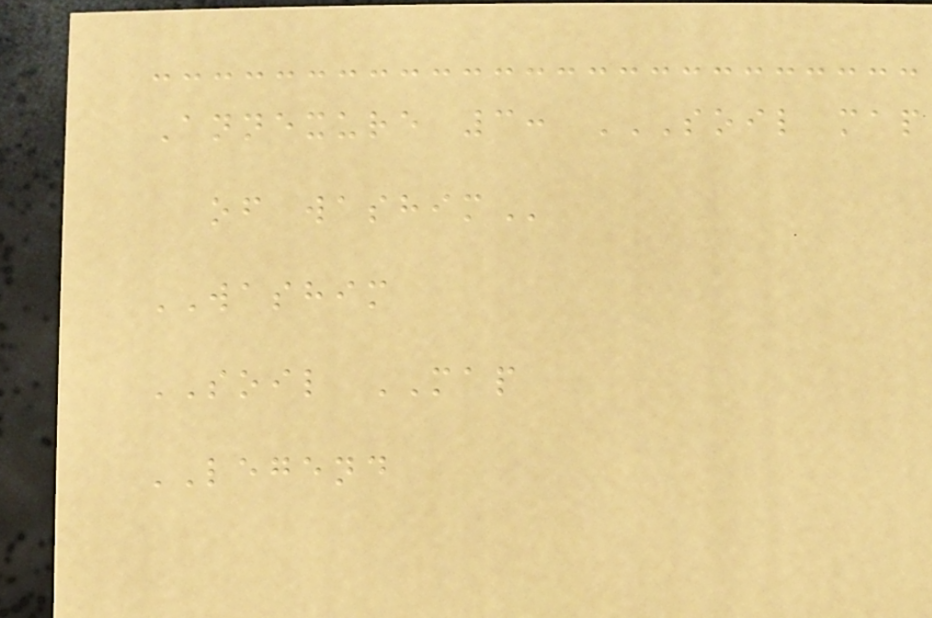Annexure 3: SOIL MAP
OF WASHIM
WASHIM
SOIL MAP
LEGEND
